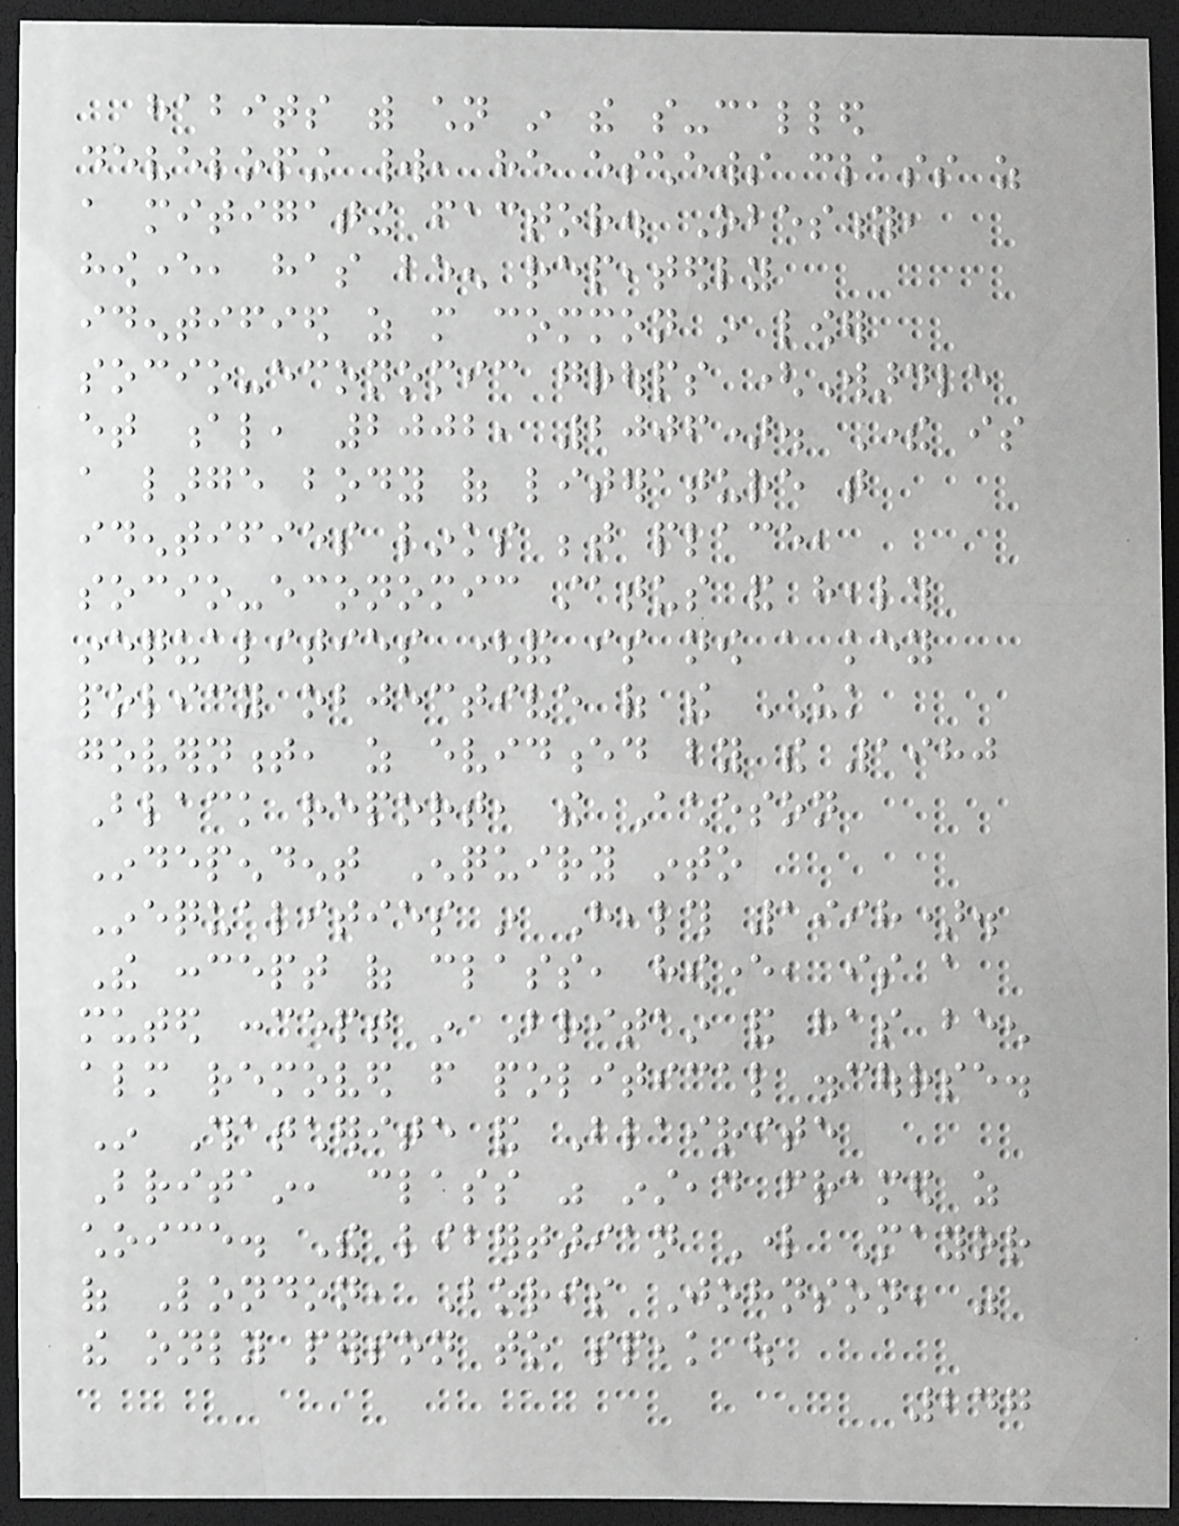habits with children in the so-called
developing world, he eschews class as
a mitigating factor. Obesity,
however, has been repeatedly
identified as more common in lower
socio-economic groups (Wardle
et al, 2002, 2006). There is
a large body of literature that
identifies links between place,
socio-economic status and health
inequalities (and is now a key
policy objective of the UK
government, as evidenced by the 1980
Black report, the Acheson
Independent Enquiry into
Inequalities in Health 1998).
The concept of class, however, is a
muted concept in Britain and has been
almost removed from political discourse.
In Thatcherite and Blairite
Britain, class was instead framed as
choice. The libertarian Lord Mayor
of London, Boris Johnson, was
the only person to speak out
247
